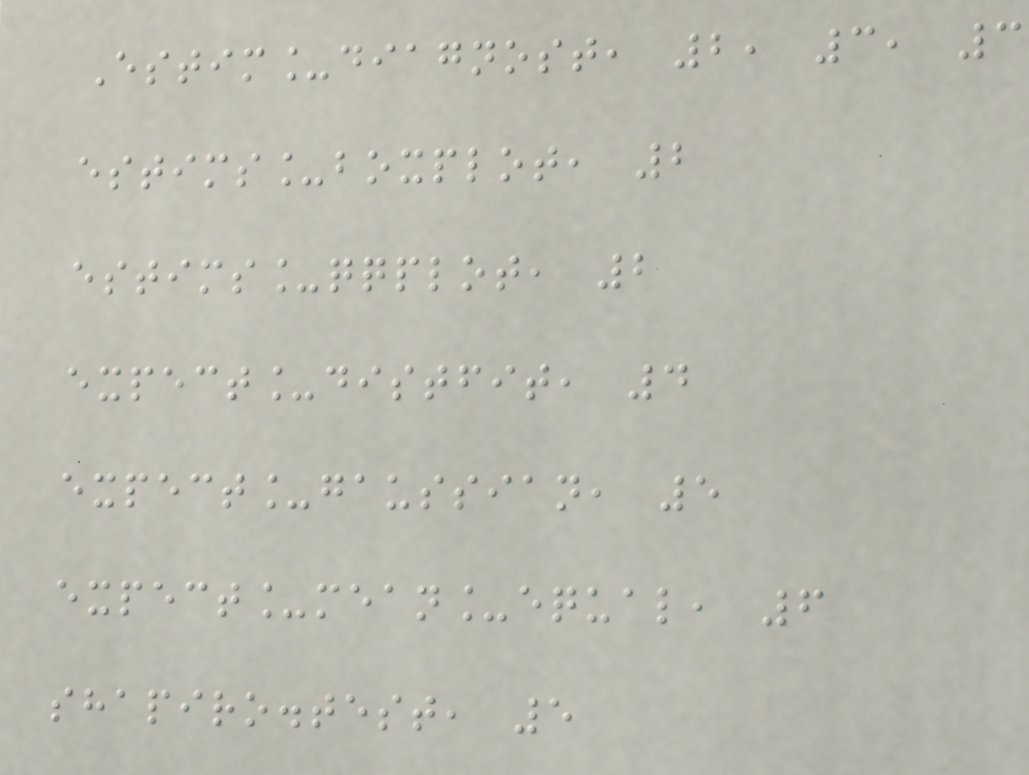Estim_diagnost, 2, 3, 3
estims_boxplot, 2
estims_qqplot, 2
expect_distfit, 4
expect_gaussian, 5
expect_mean_equal, 6
shapiro.test, 5
